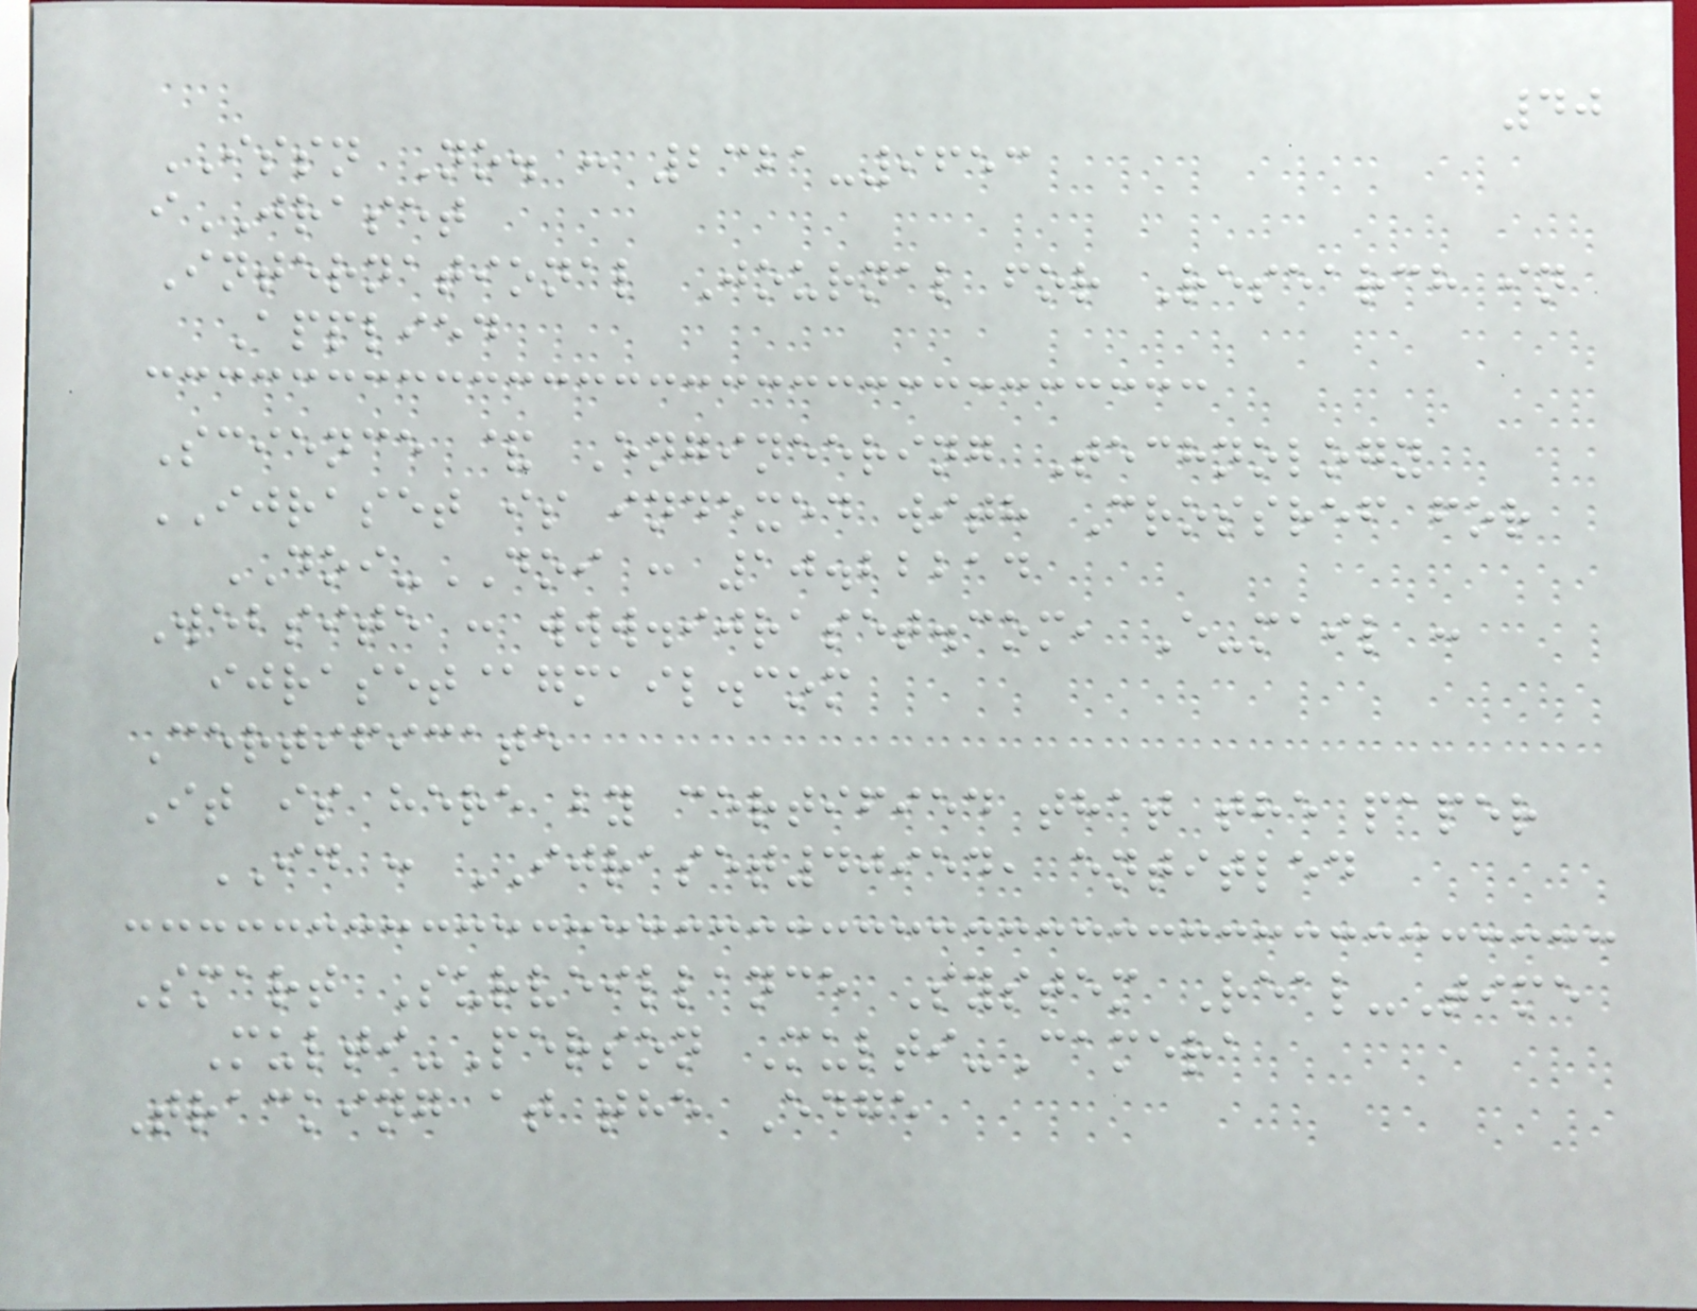40
ISSN No. : 2321-9653
iJRASET
International Journal for Research in
Applied
Science & Engineering Technology
IJRASET is indexed with Crossref for
DOI-DOI : 10.22214
Website : www.ijraset.com, E-mail :
ijraset@gmail.com
Certificate
It is here by certified that the paper
ID : IJRASET40954, entitled
Smart Surveillance System Real-Time
Multi-Person Multi-Camera
Tracking at the Edge
